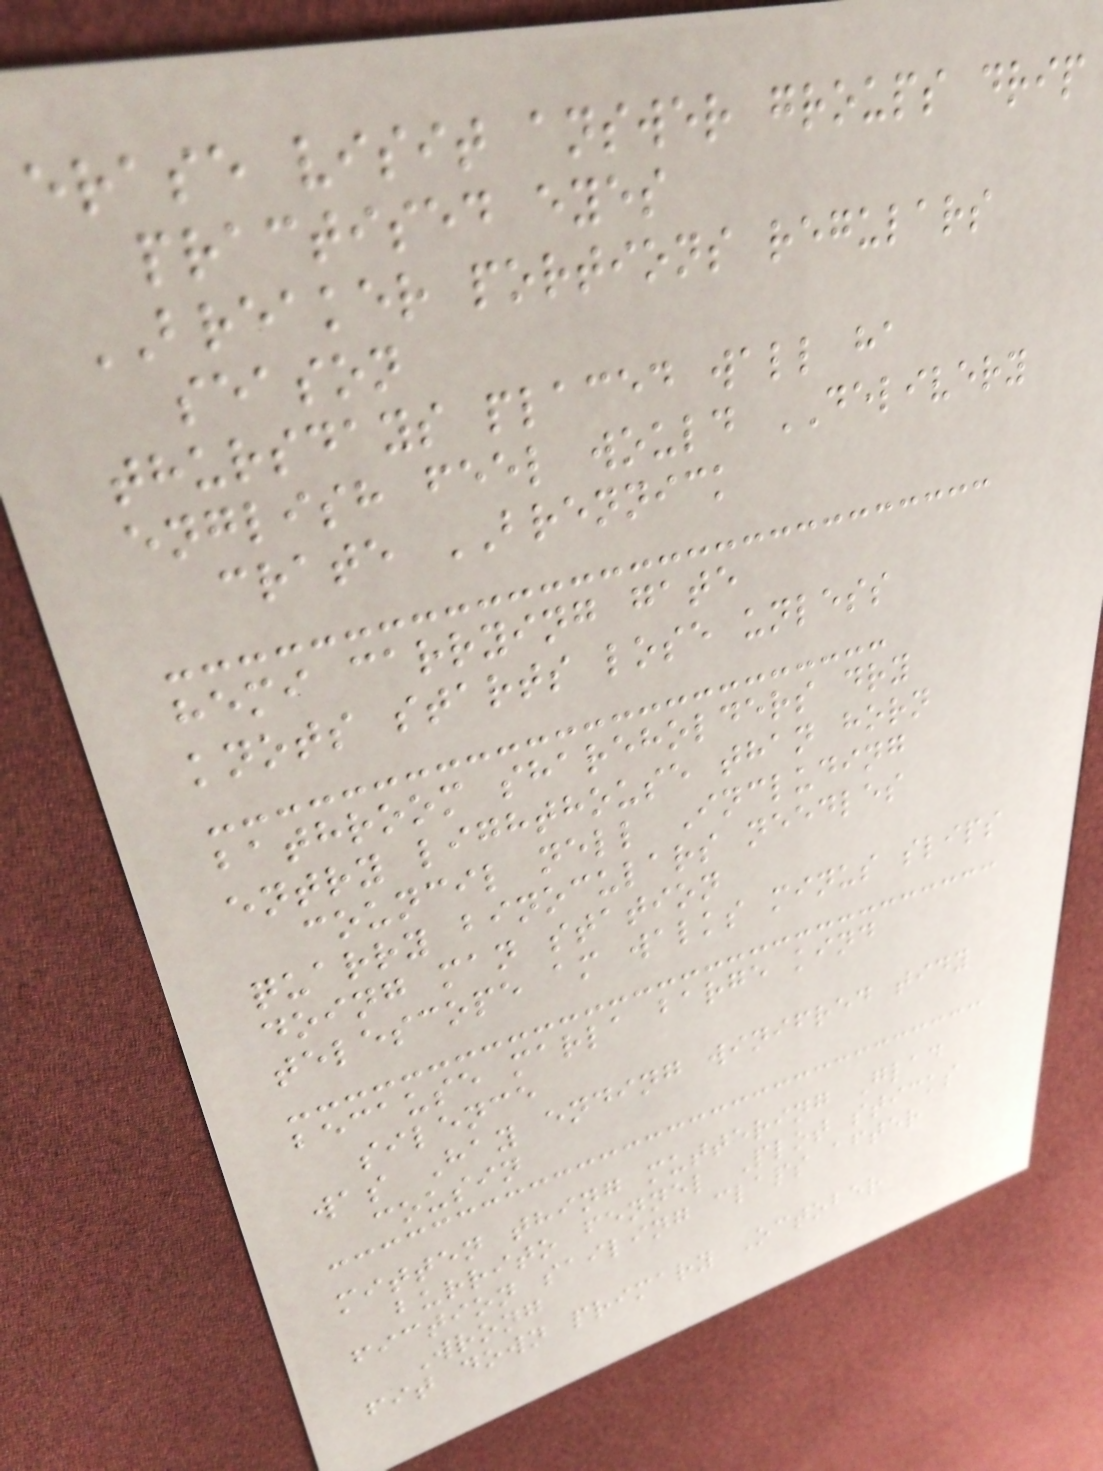erase visit answer groups drip
practised eyes
BREAKER portions regulars
season
thursdays placed wall ha
english feel would DELIVERY
crate BRENNICK
hemi carrying gate
knots starts lose unless
bathroom shareholders dry
entry lighthouse than horn
council nell Including
quarry binoculars needles
doing man station
telescope am walks minus slips
because marla barge kind
silence
was Hay ending winifred tidy
cousin
mitten thing muttering Glad
burrito fennel Plot sticks
fiction sailing claps after
Wrong
fit down primary October
